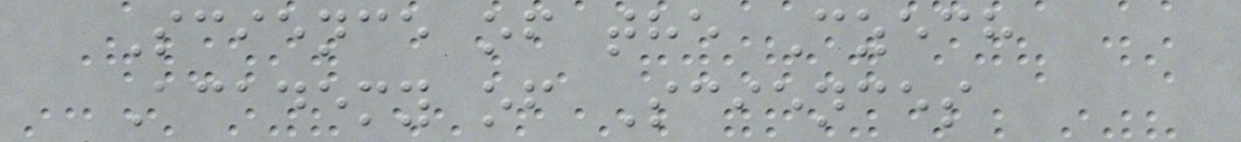Science of the Czech
Academy of Sciences
